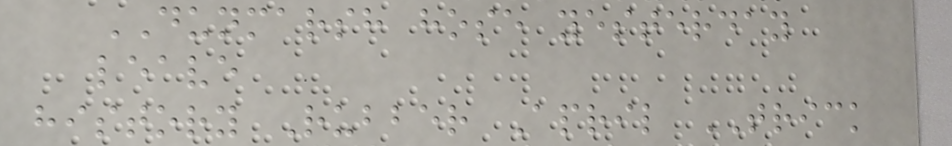DUNMARSH hose yesterday
leave
history Rubber April TRICK
